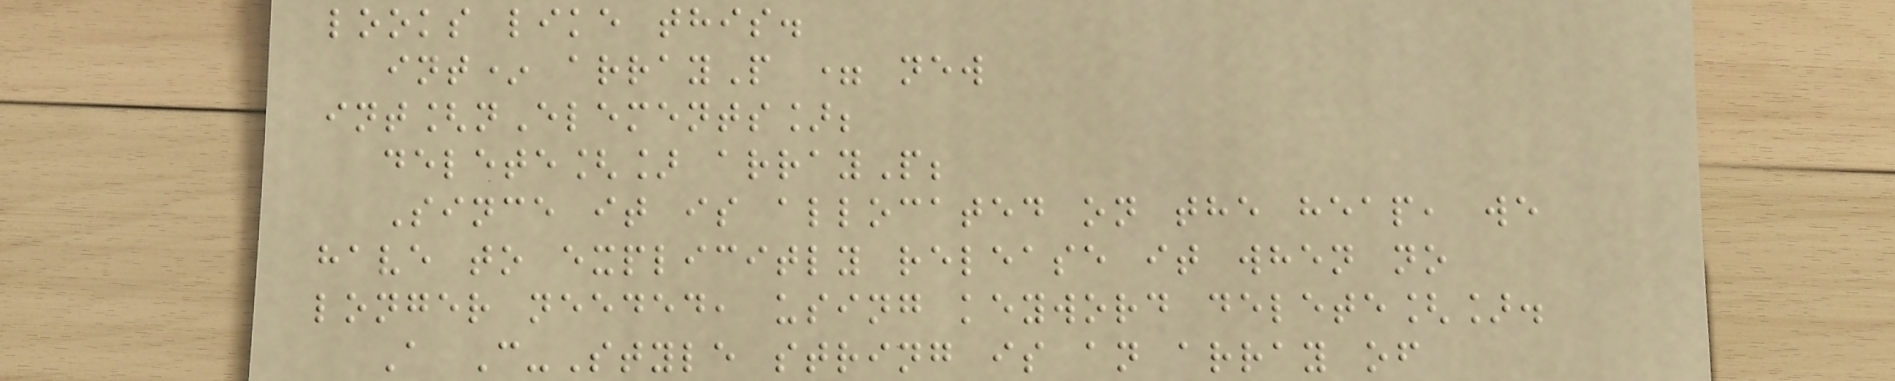looks like this.
int* arrayP = new
int[nElements];
delete[] arrayP;
Since it is allocated on the heap, we
have to explicitly release it when no
longer needed, using keyword delete[].
A C-Style string is an array of
